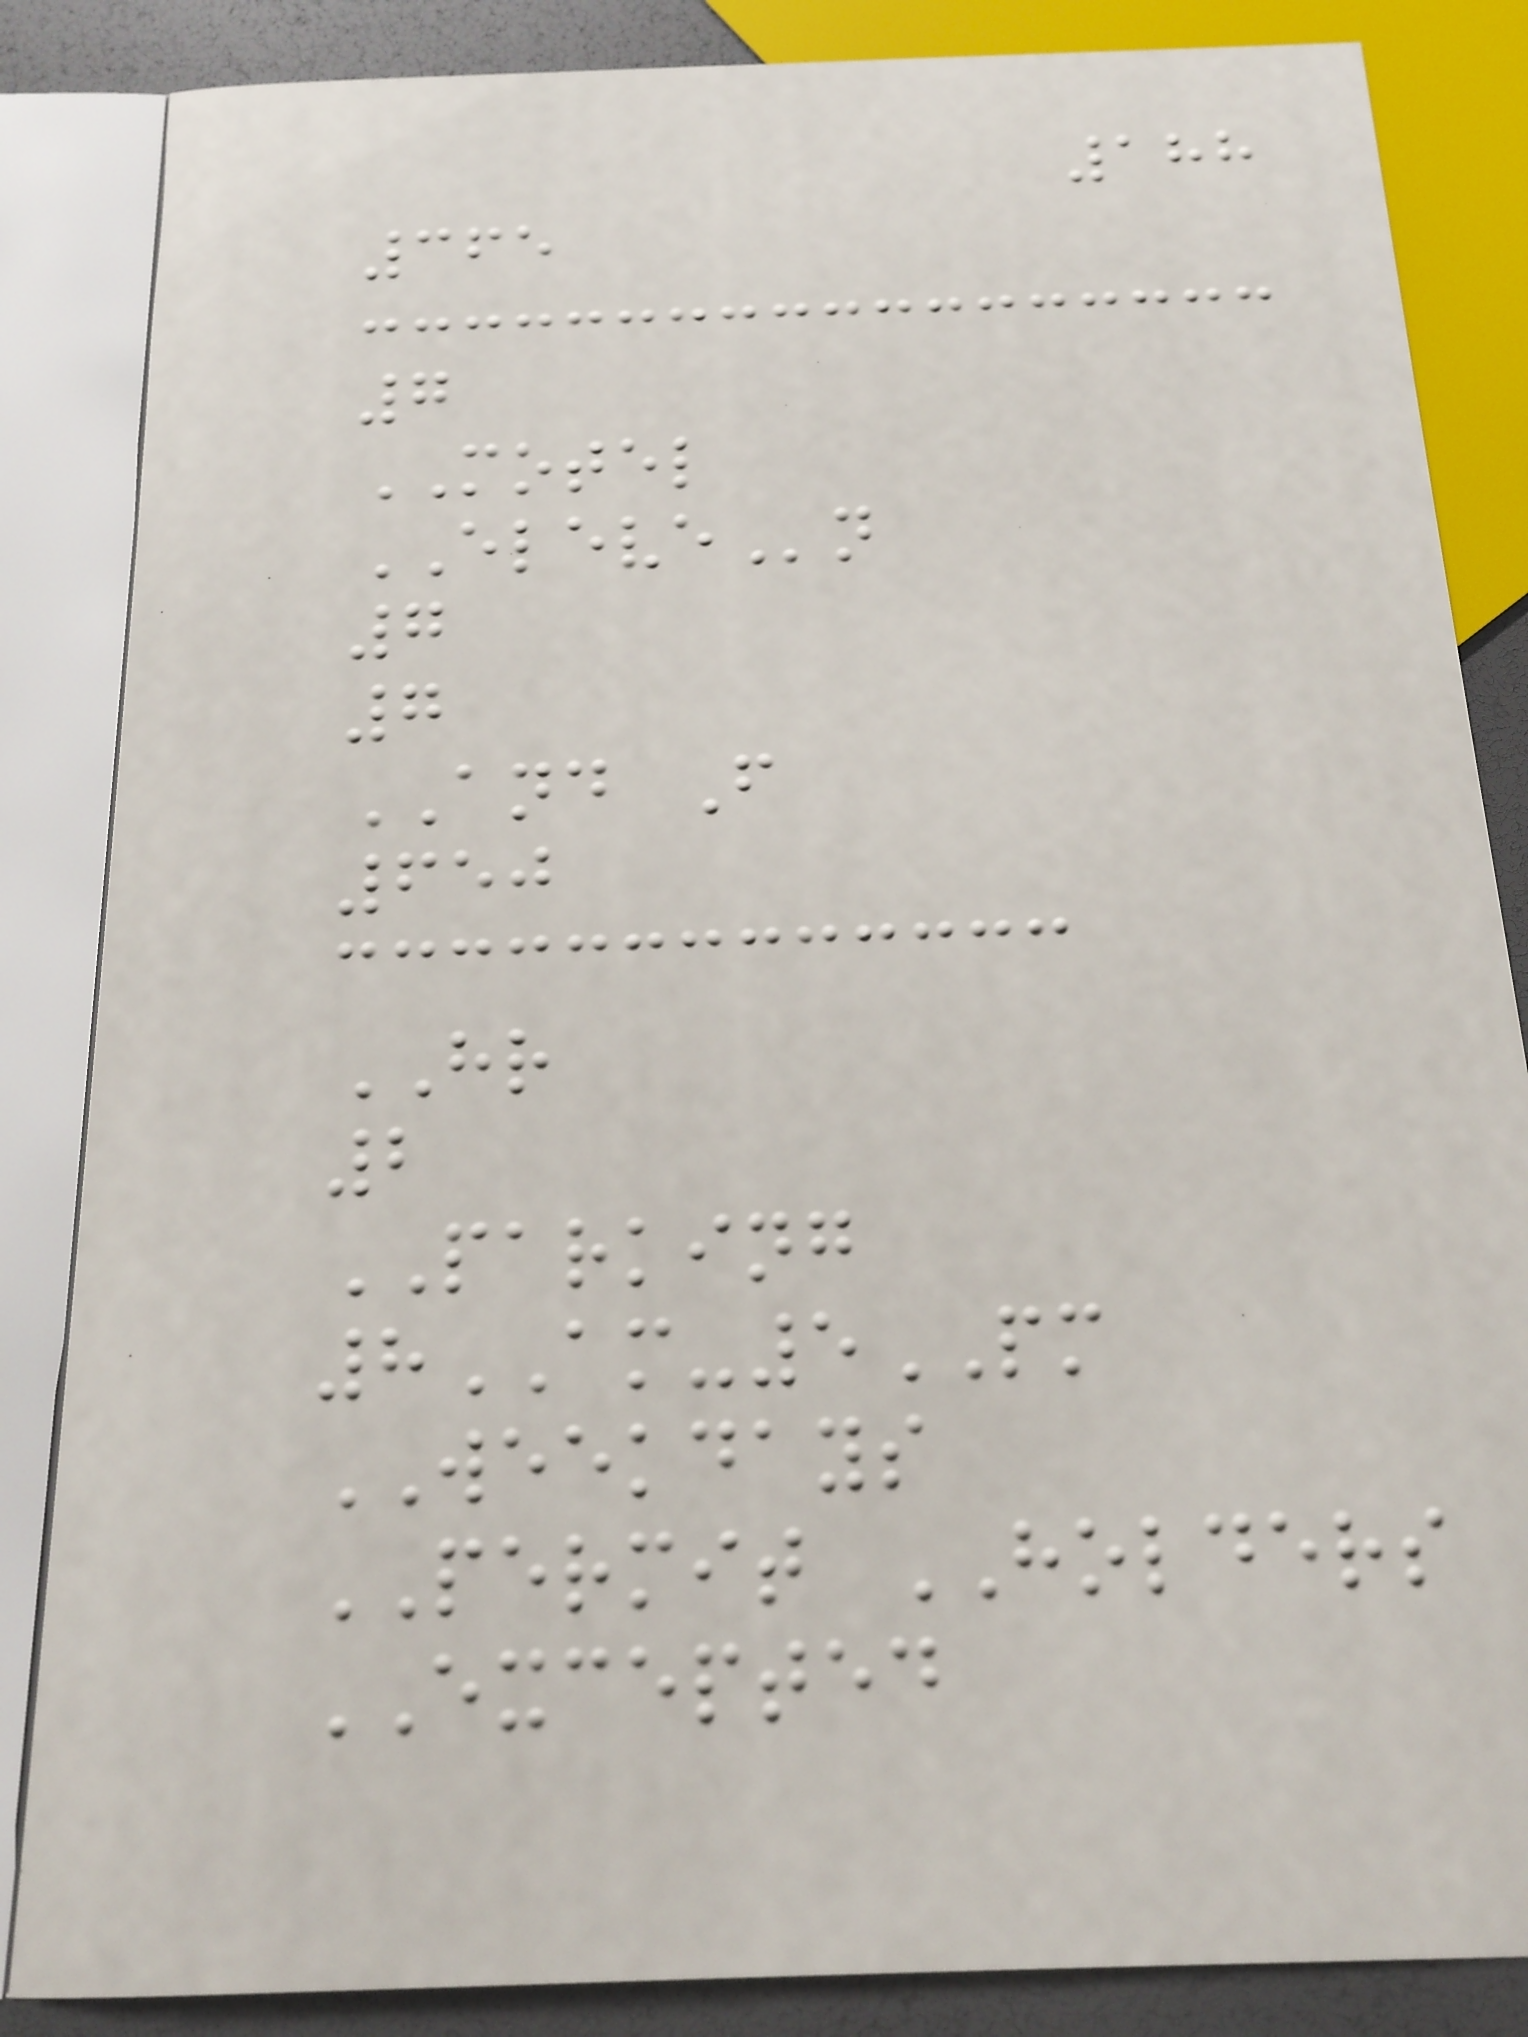188
365
7
MOTEL
ELEVEn
7
7
AND F
650
HR
2
PARKING
8AM-5PM
WEEKDAYS
PERMIT HOLDERS
EXCEPTED
